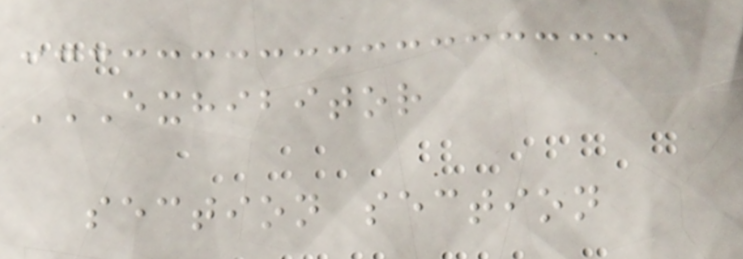EXHIBITOR
SECTION SECTION
